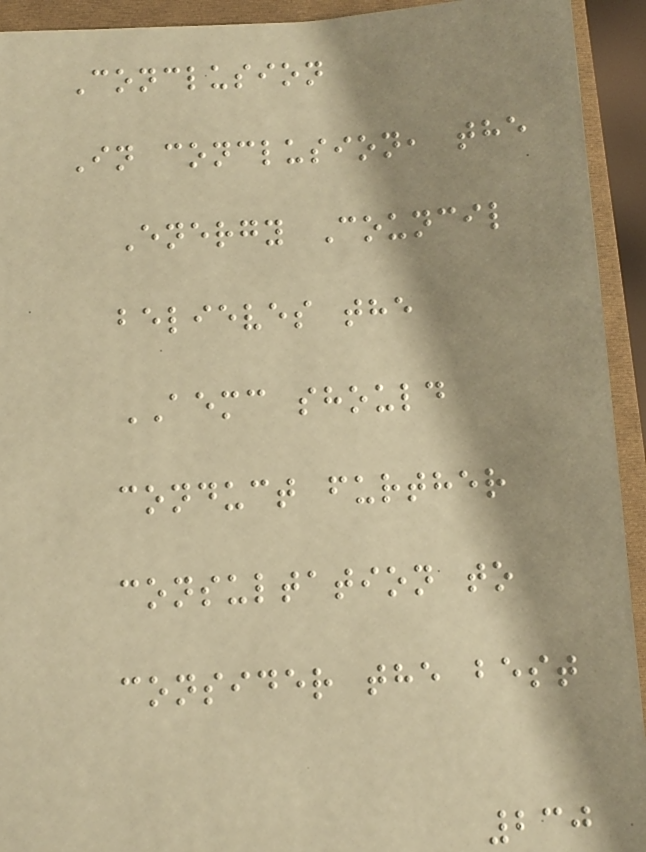Conclusion
In conclusion, the
Energy Council
believes the
AEMC should
conduct further
consultation to
consider the best
230
